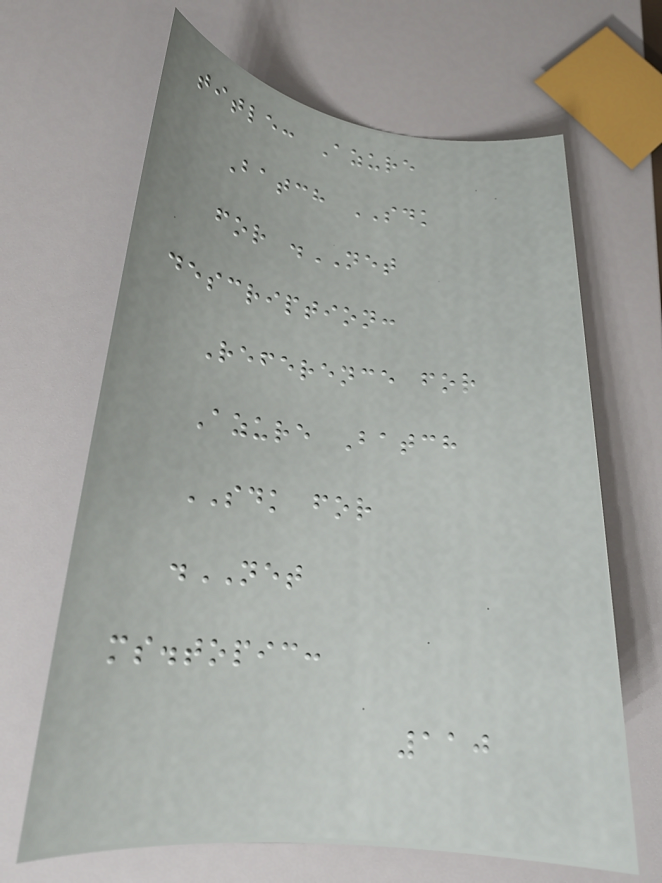title: Azure
Batch SDK
for .NET
description:
Reference for
Azure Batch
SDK for
.NET
ms.topic:
110
